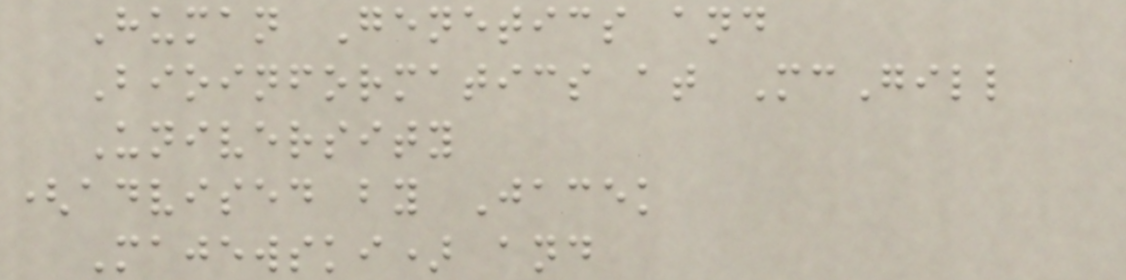Human Genetics and
Bioinformatics at McGill
University
(advised by Jacek
Majewski) and
